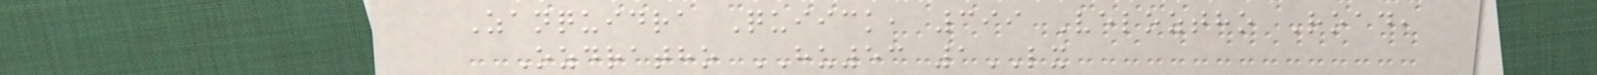Zanquidra Quiick, 399 Veloztho Road,
Ozdratho HU53 1LX
